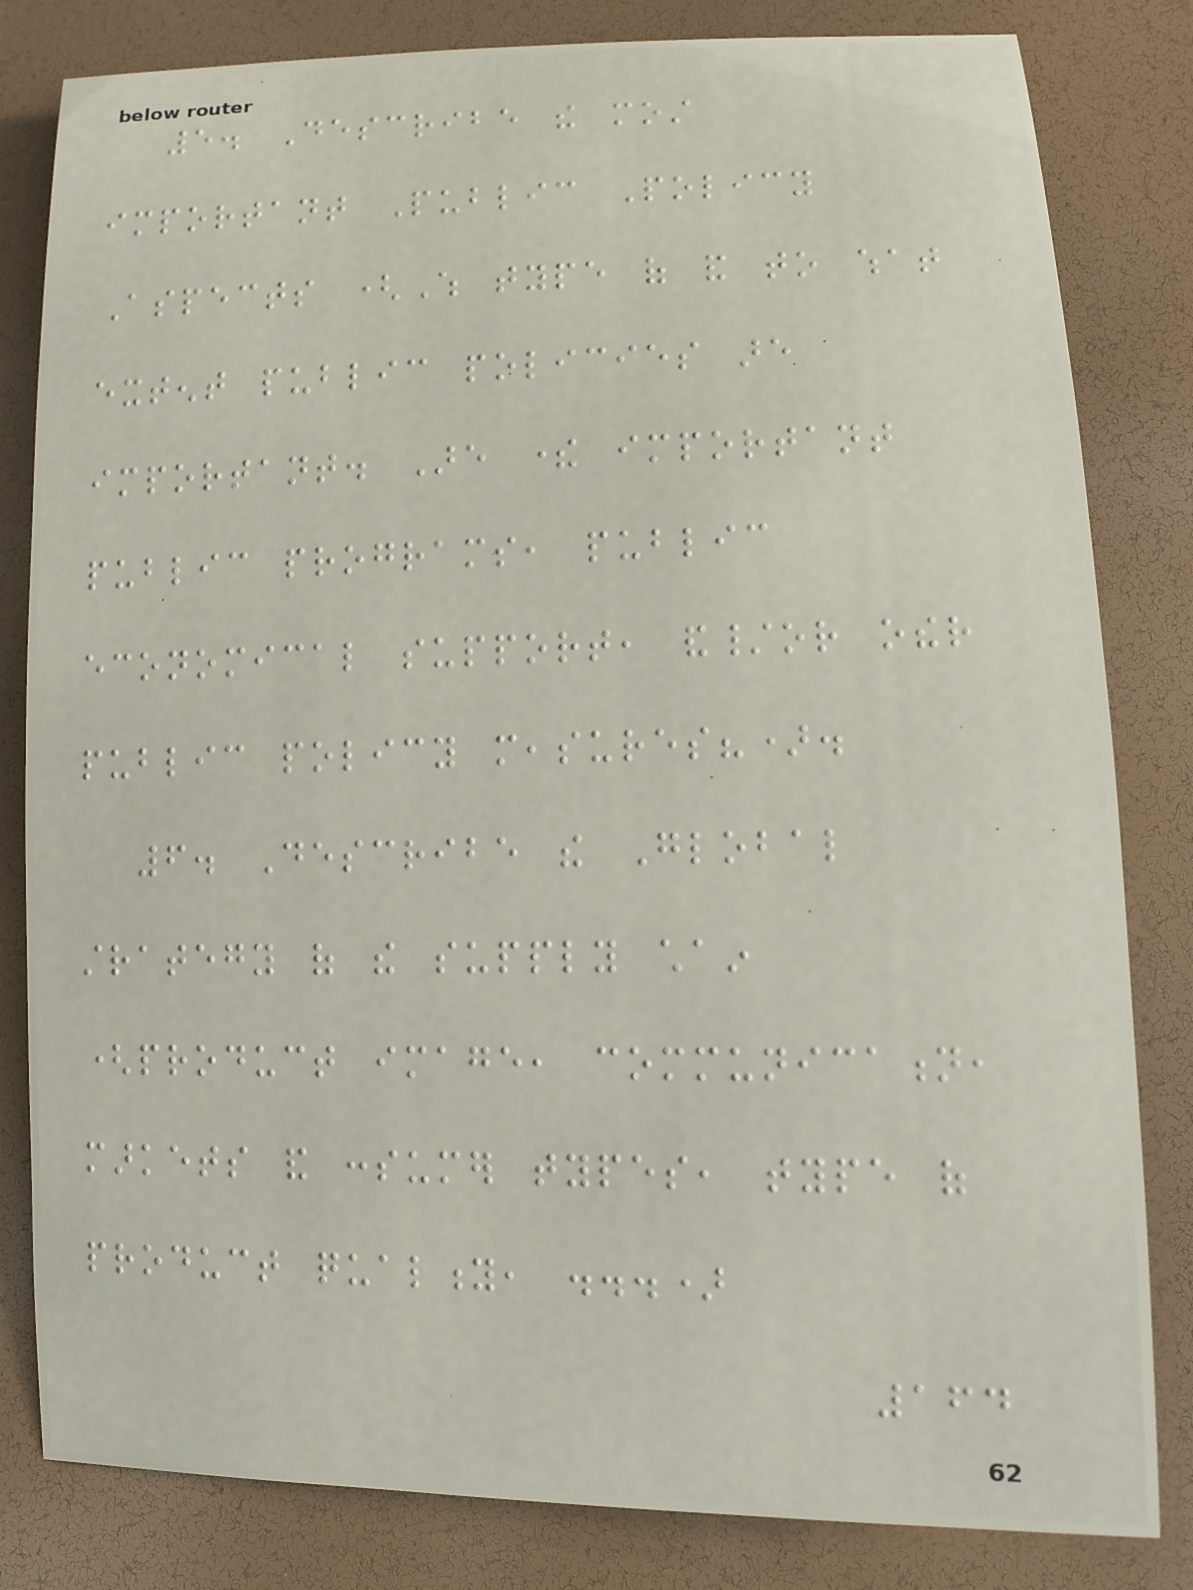5. Describe the most
important Public Policy
Aspects (Which type of and to what
extent public policies are
important. Are there important
public programs, public
economical support, and/or other
public policy measures?).
6. Describe the Global
strategy of the supply chain
(product image, communication,
markets and consumer types, type of
product quality, ...)
164
